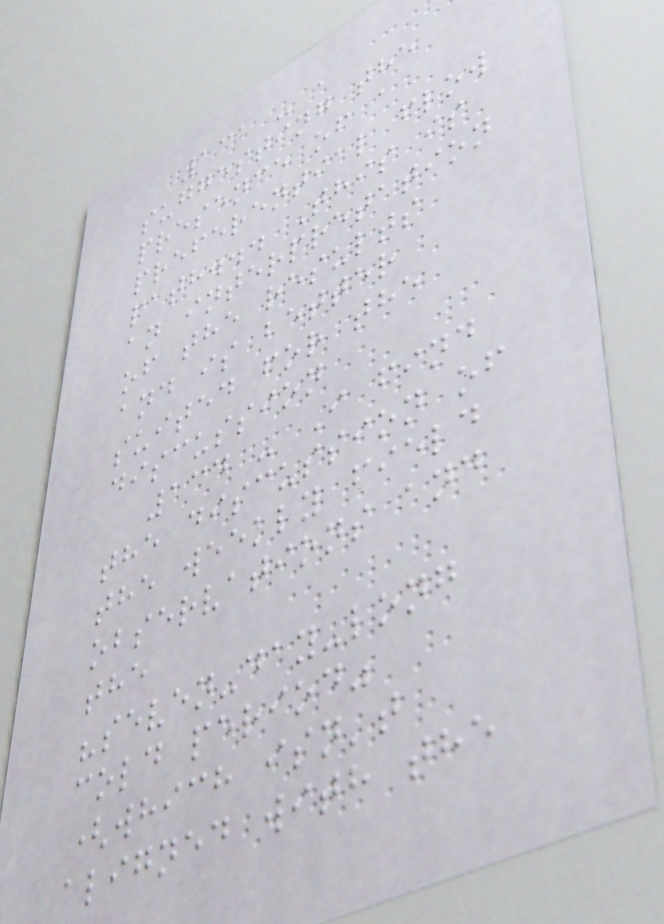131 - ,
suggesting the
presence of a
preferential flow
path... This is
an interpretation
of the results
and is better
suited for the
discussion
134 - I find
the discussion of
the weekly field
observations and
the
"seven-day-long
cold period"
(which isn't
aligned with the
